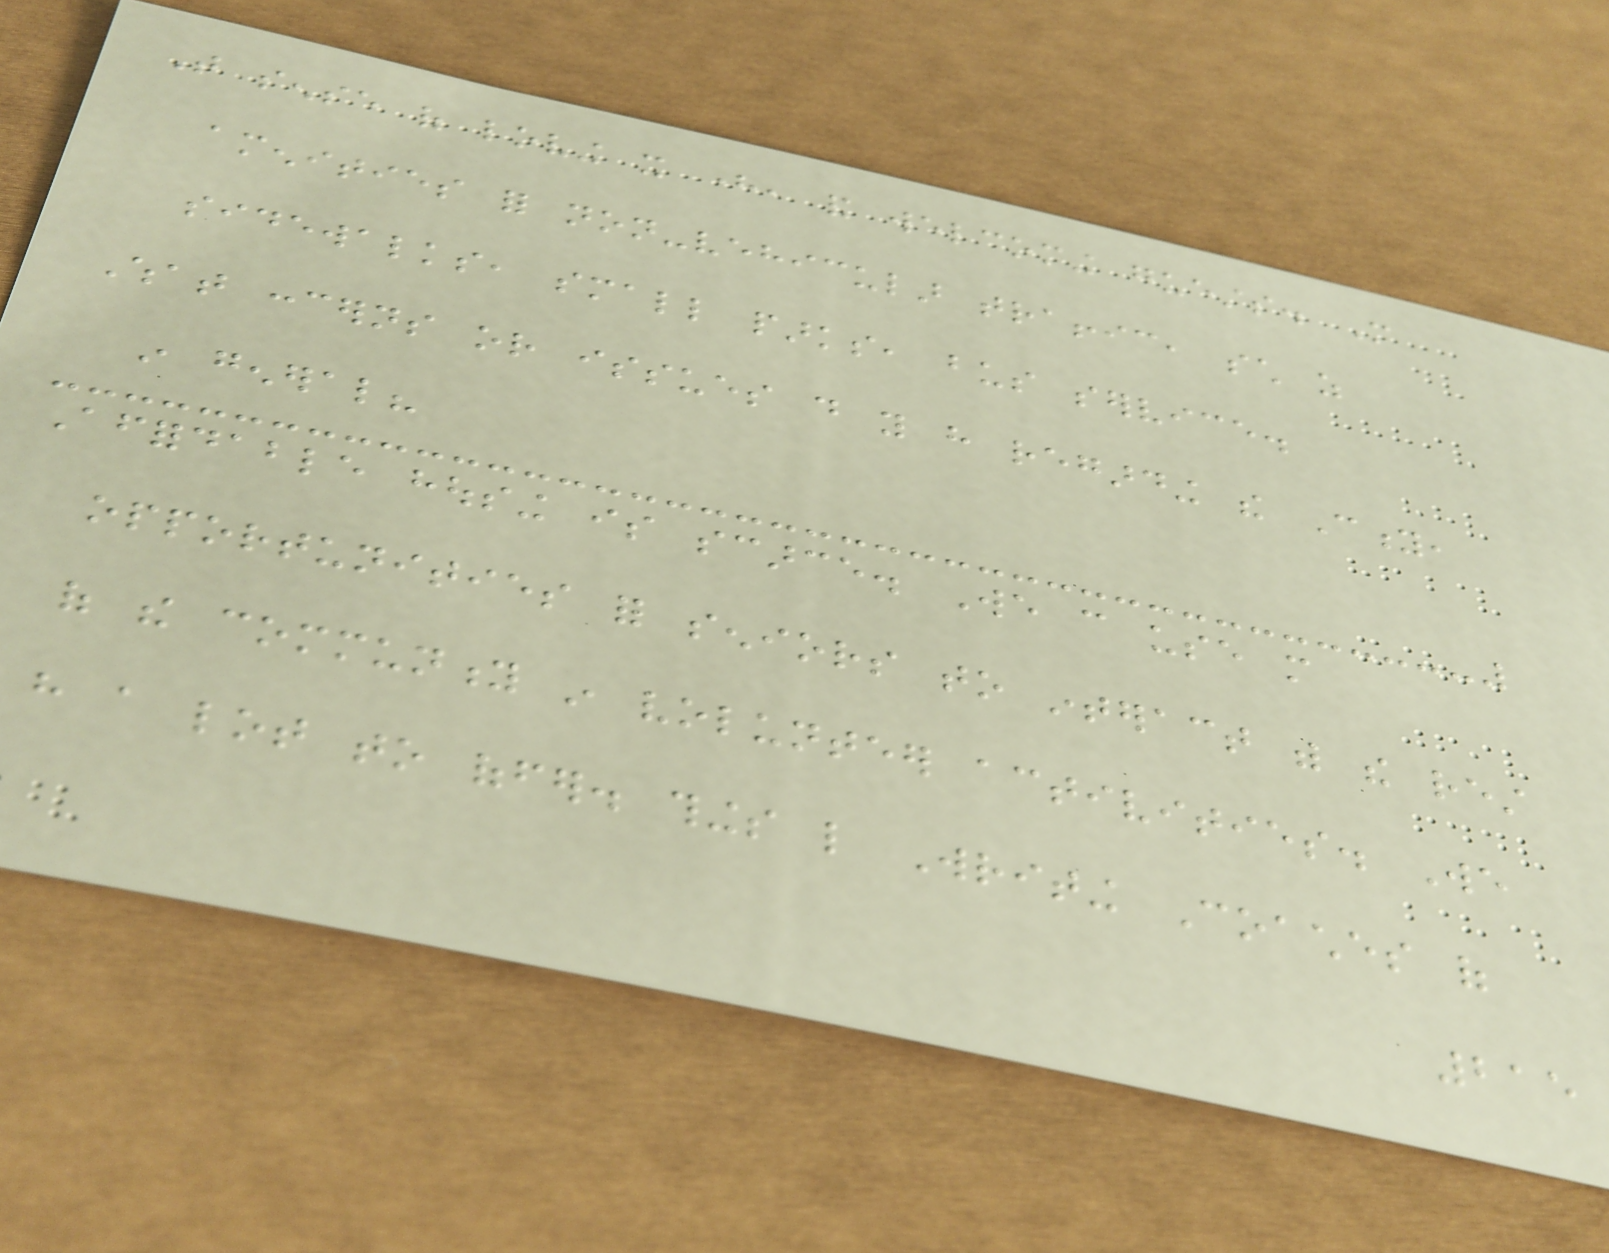That sense of loving it here, and welcoming guests. More
amenities for non-vehicular traffic, such as
sidewalks, small parks, bus service.
What concerns or issues do you have regarding the City,
in general?
Affordable housing is scarce. We can use more
opportunities for seniors to interact with the rest
of the community in volunteer activities. We
have a lot to offer. things like Writing Coaches of
215
